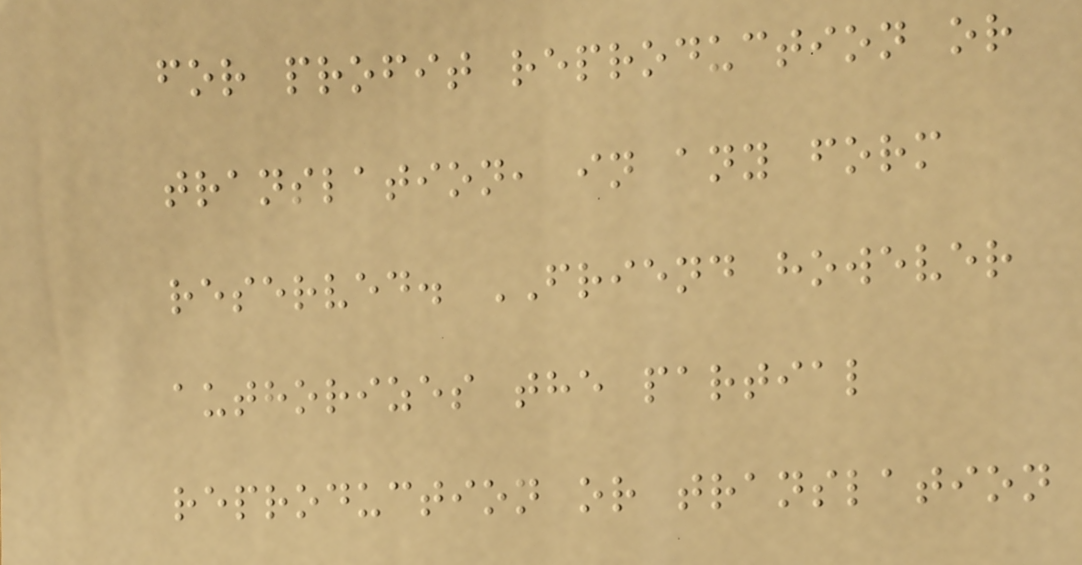for profit reproduction or
translation, in any form
reserved. FRIEND however
authorizes the partial
reproduction or translation
